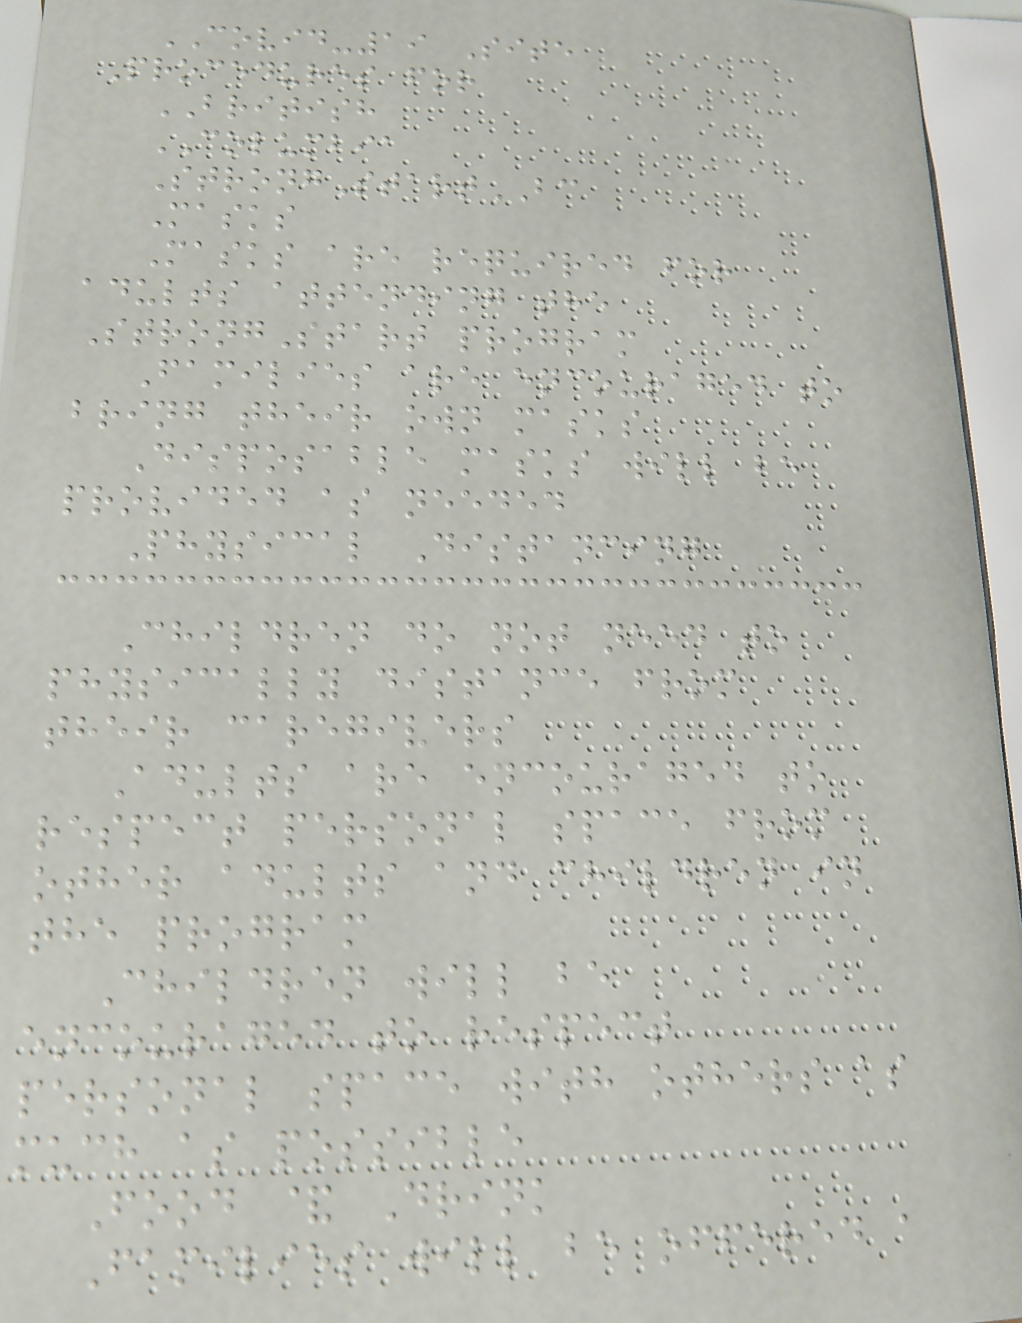COVID-19 Site
Procedures for
BRITISH
COLUMBIA
StrongStartBC
Masks
Masks are required for
adults attending the
StrongStart program
Families are encouraged to
bring their own masks
Disposable masks will be
provided as needed
Physical Distancing
Children do not need to
physically distance from
their caregivers
Adults are encouraged to
respect personal space from
other adults and children in
the program
Children will be
encouraged to respect
personal space with others as
much as possible
Food & Drink
Families will be offered a
